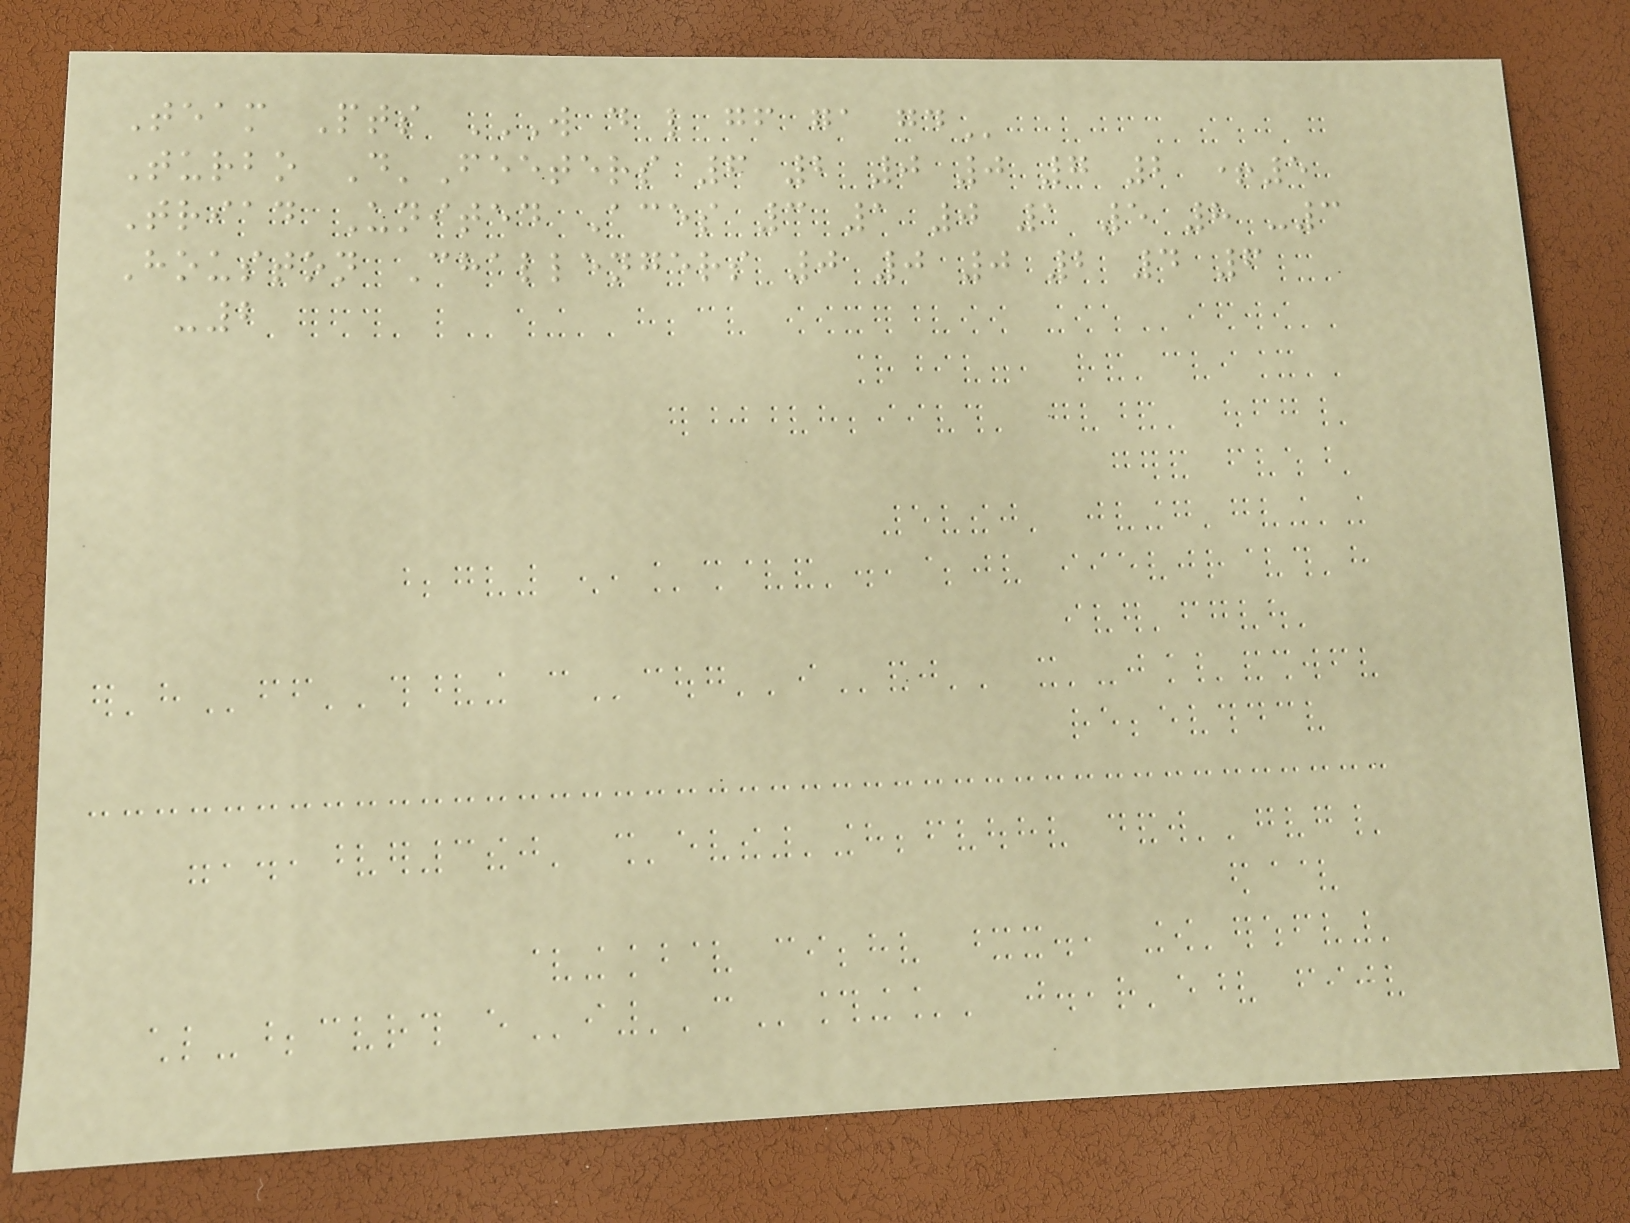Team Pts W D L GF GA GD
Turbo D'Feeters 6 2 0 0 7 2 +5
Triad United Aces 3 1 0 1 5 8 -3
Houston Challengers 0 0 0 2 4 6
-2
